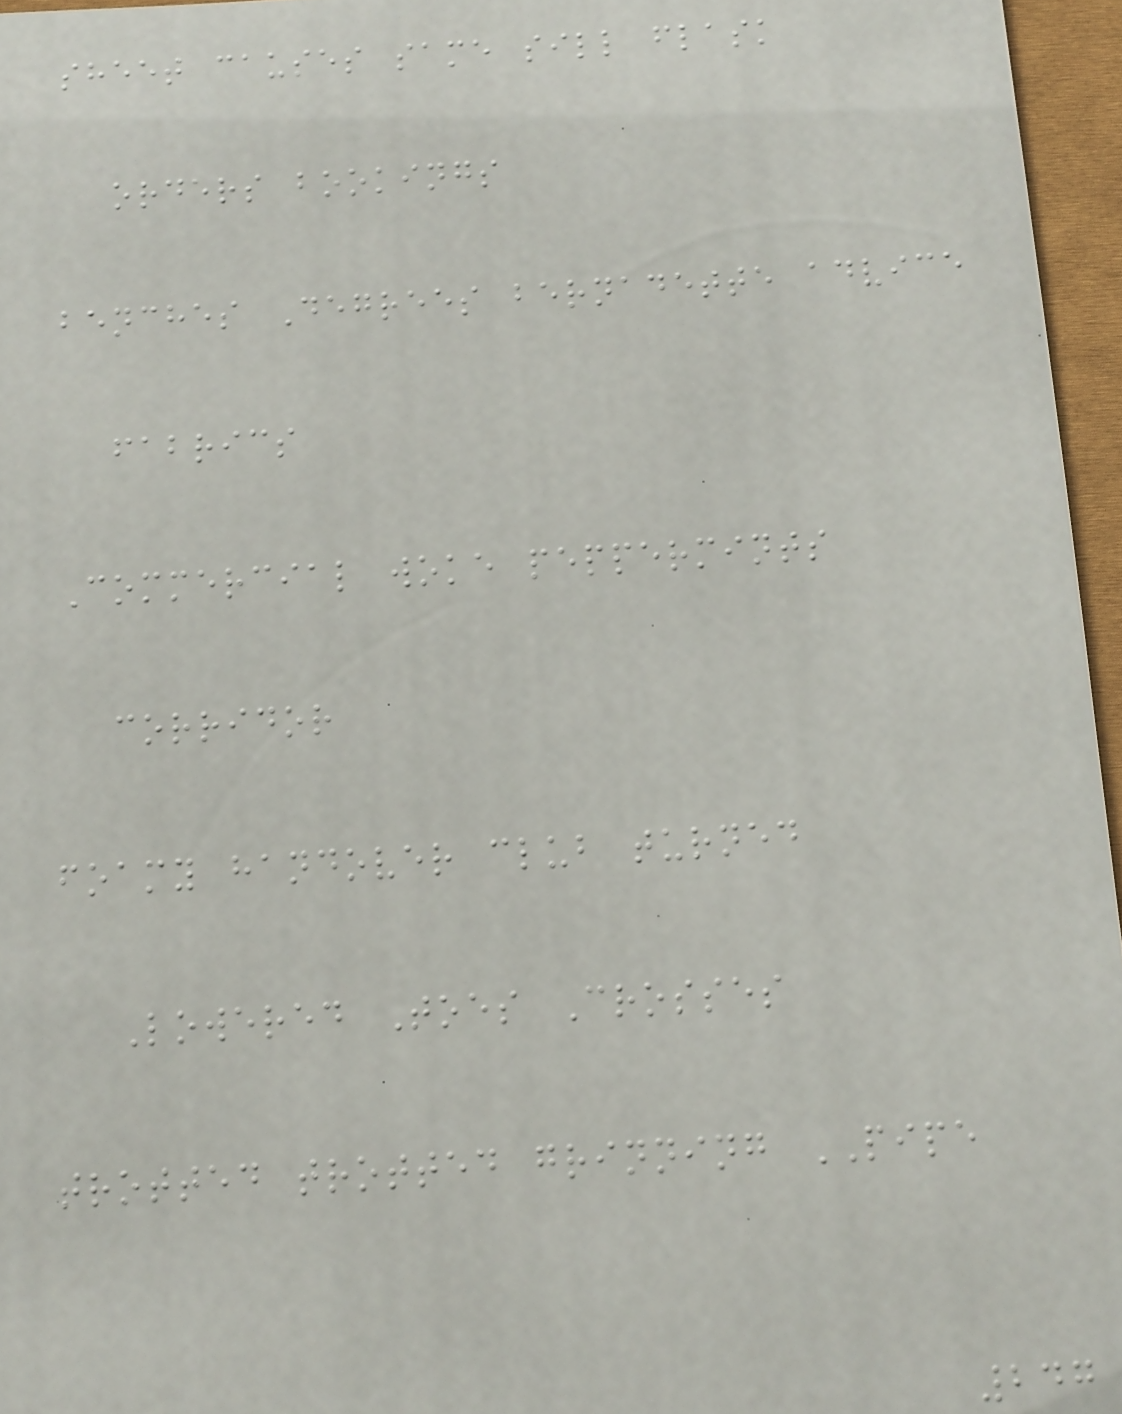sheet causes same sill flask
orders bookings
benches Degrees bernadette advice
fabrics
Commercial woke peppermints
corridor
foamy handover club turned
Lowered Toes Crosses
trotted trotted grinning PIPE
247
